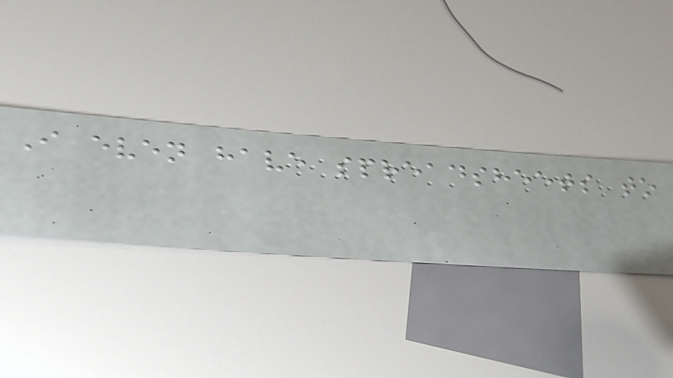I even have spreadsheets to
